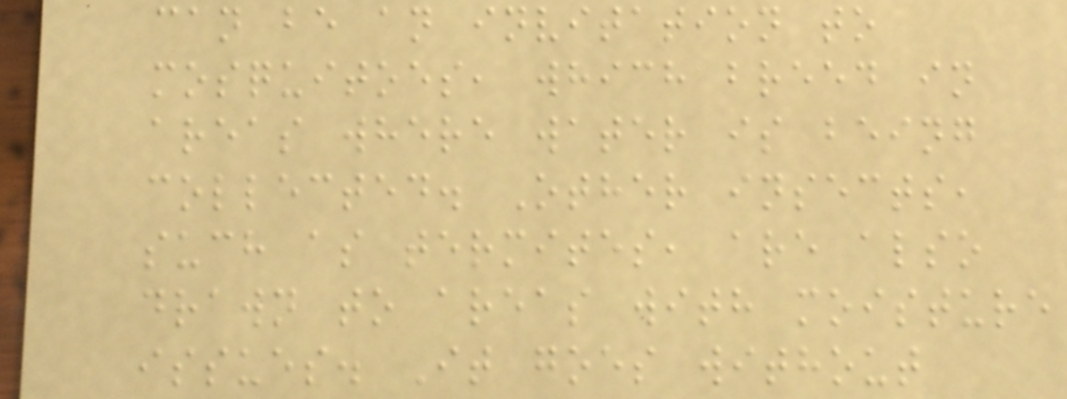can be an invitation to
mosquitoes, which breed in
areas where water is being
collected. Other insects,
such as termites, are also
drawn to areas with moisture
issues. It goes without
